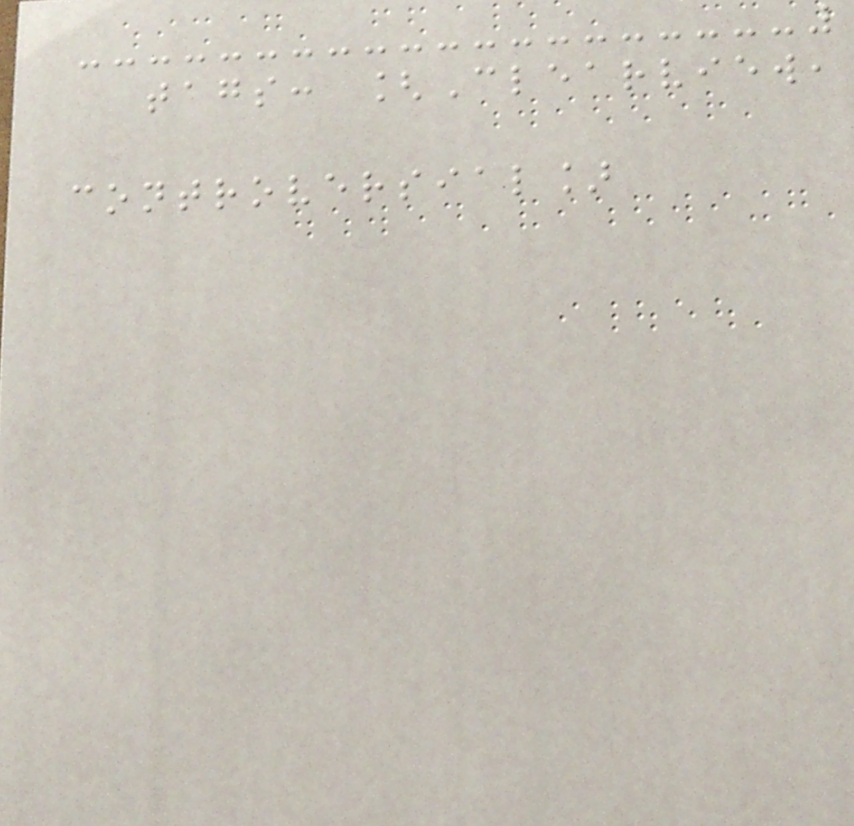tags: [Clearview,
controversial]
